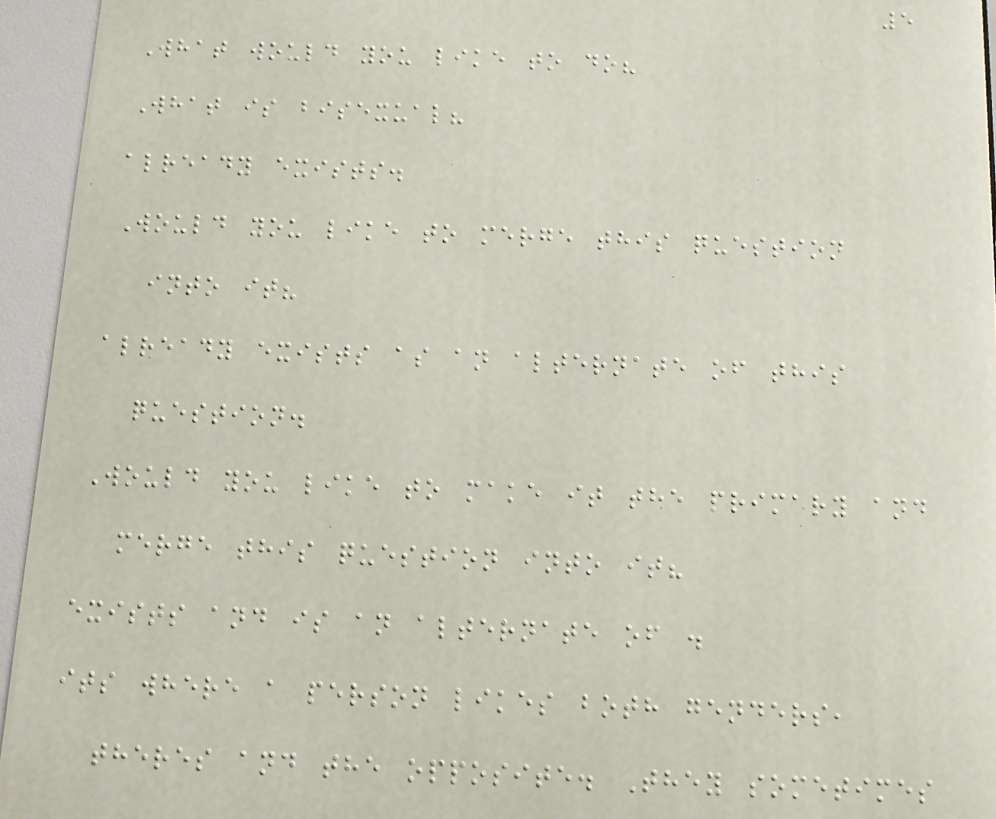5
What would you like to do?
What is bisexual?
already exists.
Would you like to merge this question
into it?
already exists as an alternate of this
question.
Would you like to make it the primary and
merge this question into it?
exists and is an alternate of .
its where a person likes both genders,
theres and the opposite. They sometimes
